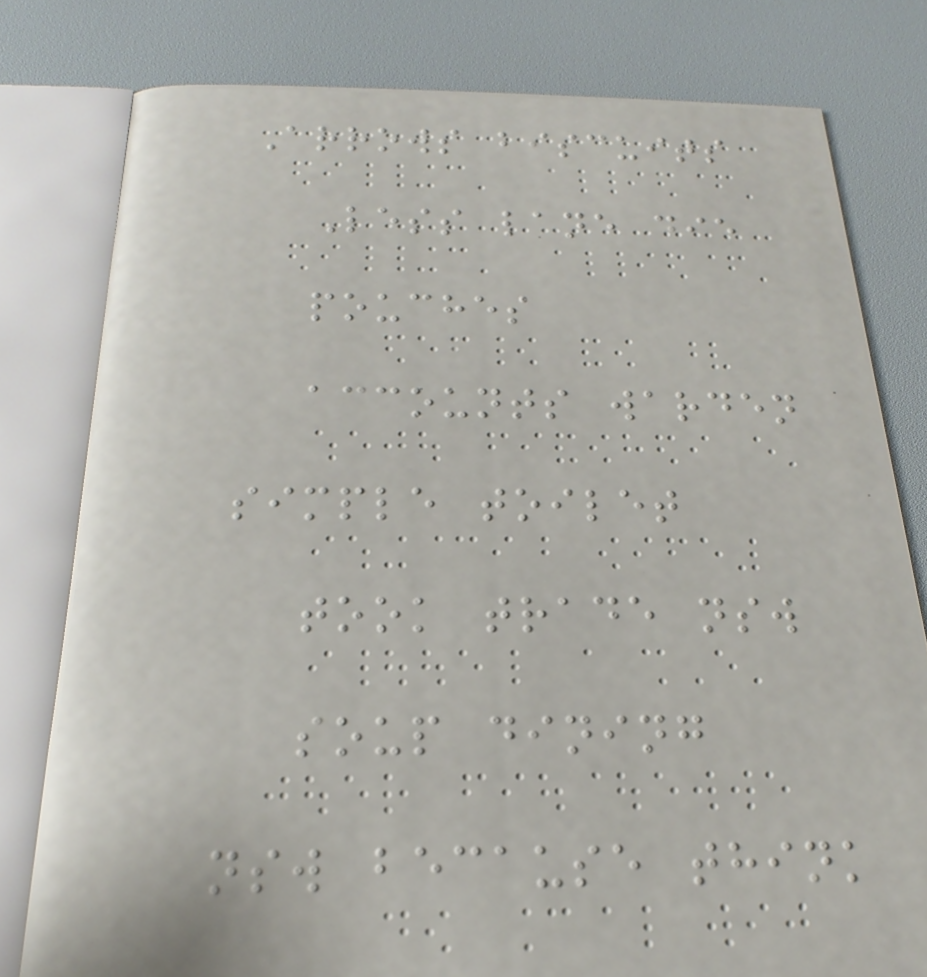Arrows biscuits
Less lane die
pouches
accounts warden
simple toilet
took trade nsw
soup dining
nsw because think
